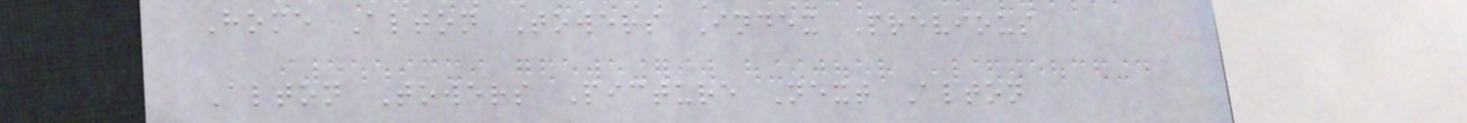Home Alton Towers Index Previous
Alton Towers Picture Next Alton
